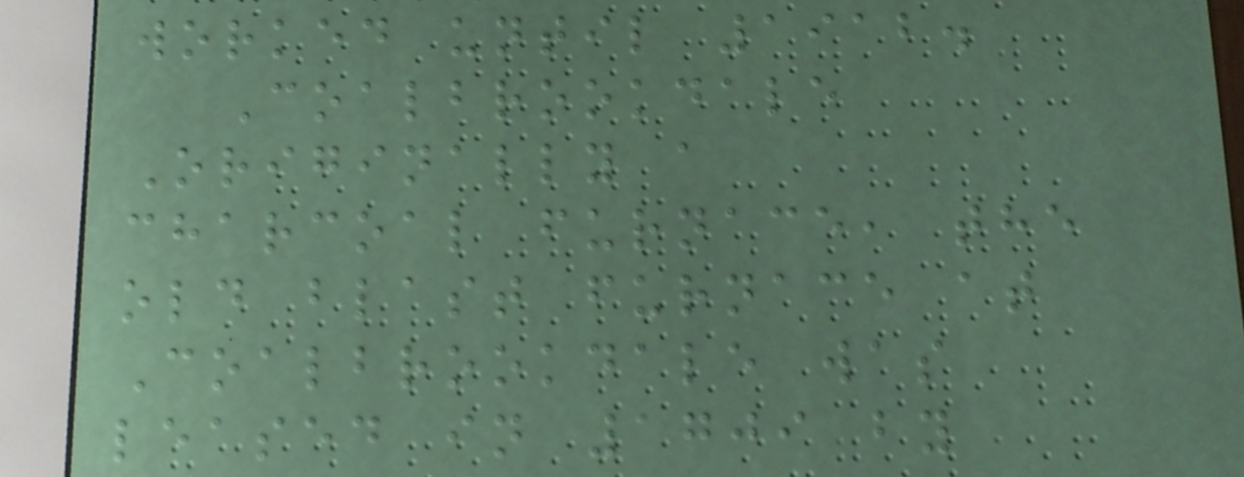worked until 1912.
Coalbrookdale
Originally a
charcoal furnace, the
old blast furnace at
Coalbrookdale was
leased in 1709 by
